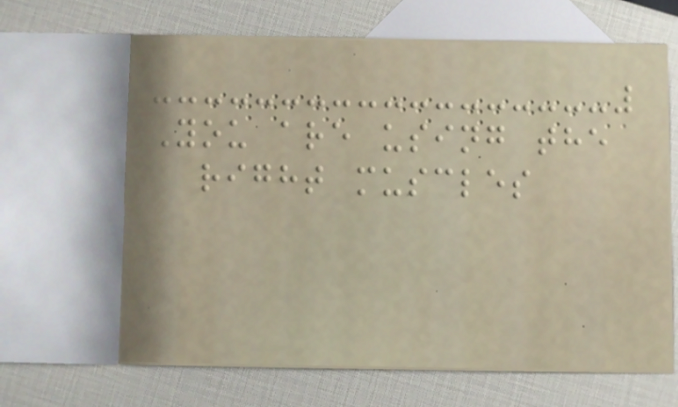You are using the
right muscles
